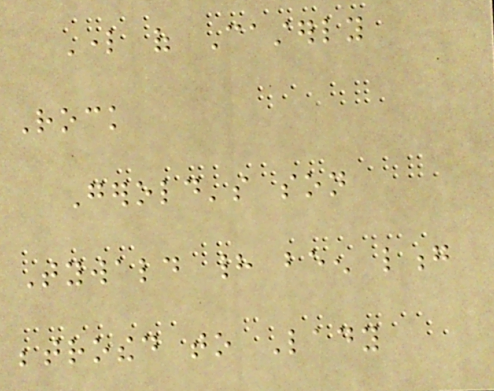Lord of Casterly
Rock
Gerold's son
Tywald had been long
betrothed to Lady
